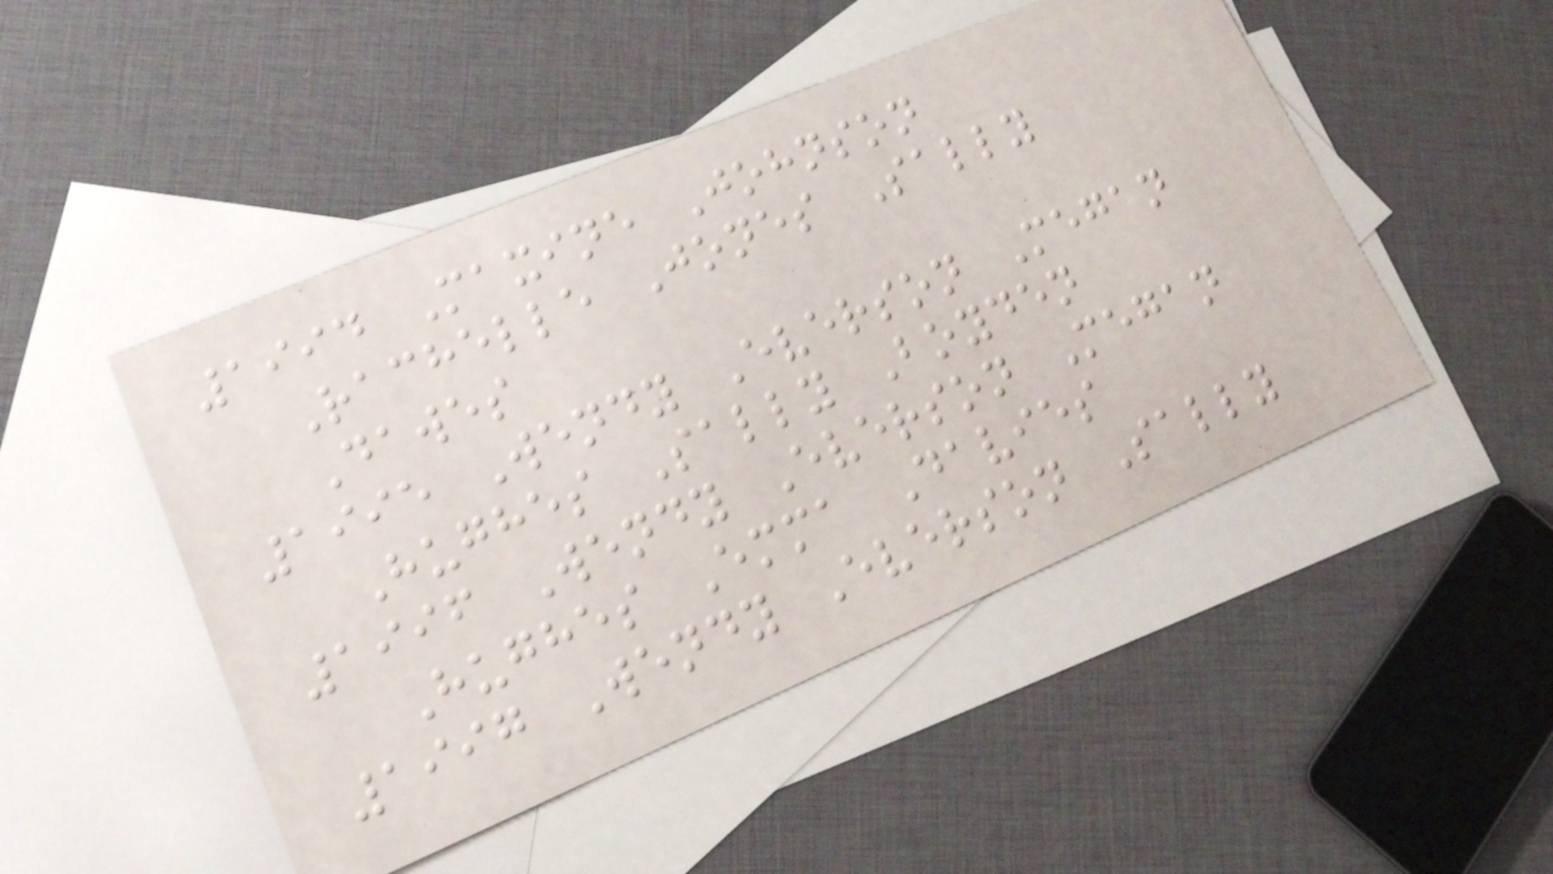1994 Maxine Johnson
Rachelle Jones Sally
Dawes
1995 Wendy Everson Megan
Hughes Sally Boyden
1996 Wendy Everson Megan
Hughes Emma Davies
1997 Wendy Everson Sally
